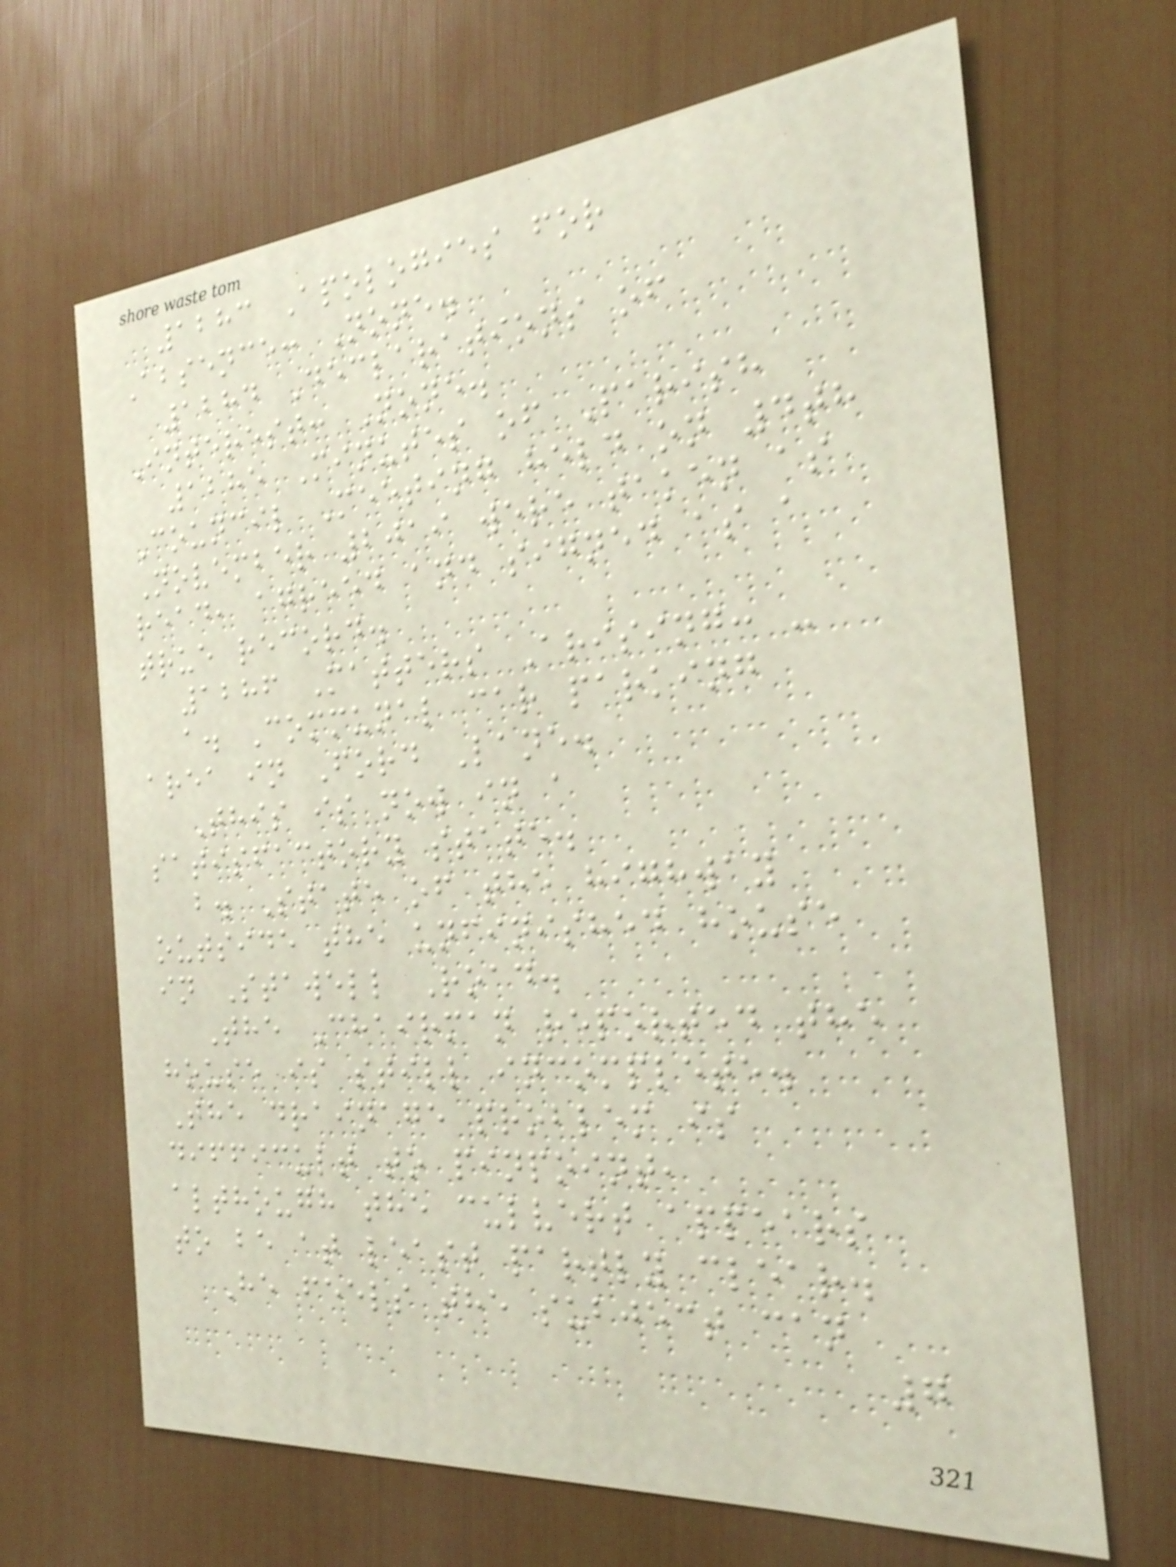1283 Apologies for
Absence: None.
1284 Declarations of
Interest: None.
1285 Minutes of Parish
Council Meeting held on 4th
November 2019 were taken as
read, agreed and signed as a
true record.
1286 Matters Arising: -
a. Communal car parking
area in Ford Lane.
This is now in a
satisfactory state.
b. State of the highway
outside the unfinished house
in Stawell Road.
The Chairman reported the
house is still incomplete.
The drainage problem is
difficult to pinpoint,
although the culvert appears
to be at least partly clear.
He feels the subject can
7
